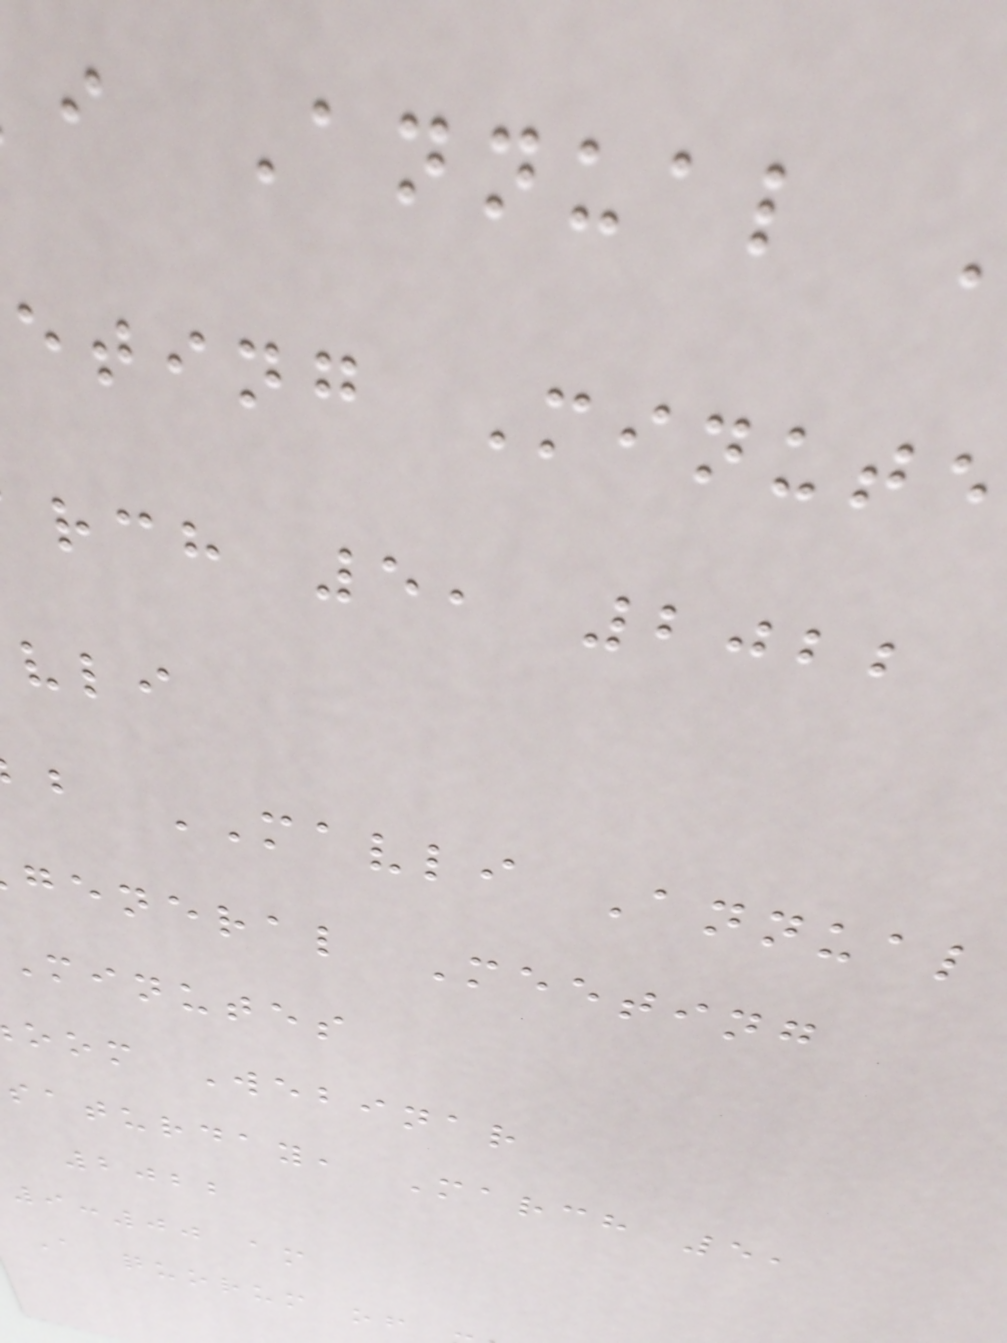i Annual
eting Minute
rch 5, 2022
b MAVLI Annual
general Meeting
Minutes
oom Webinar
saturday, March 5,
2022
9:00 am
A quorum of
